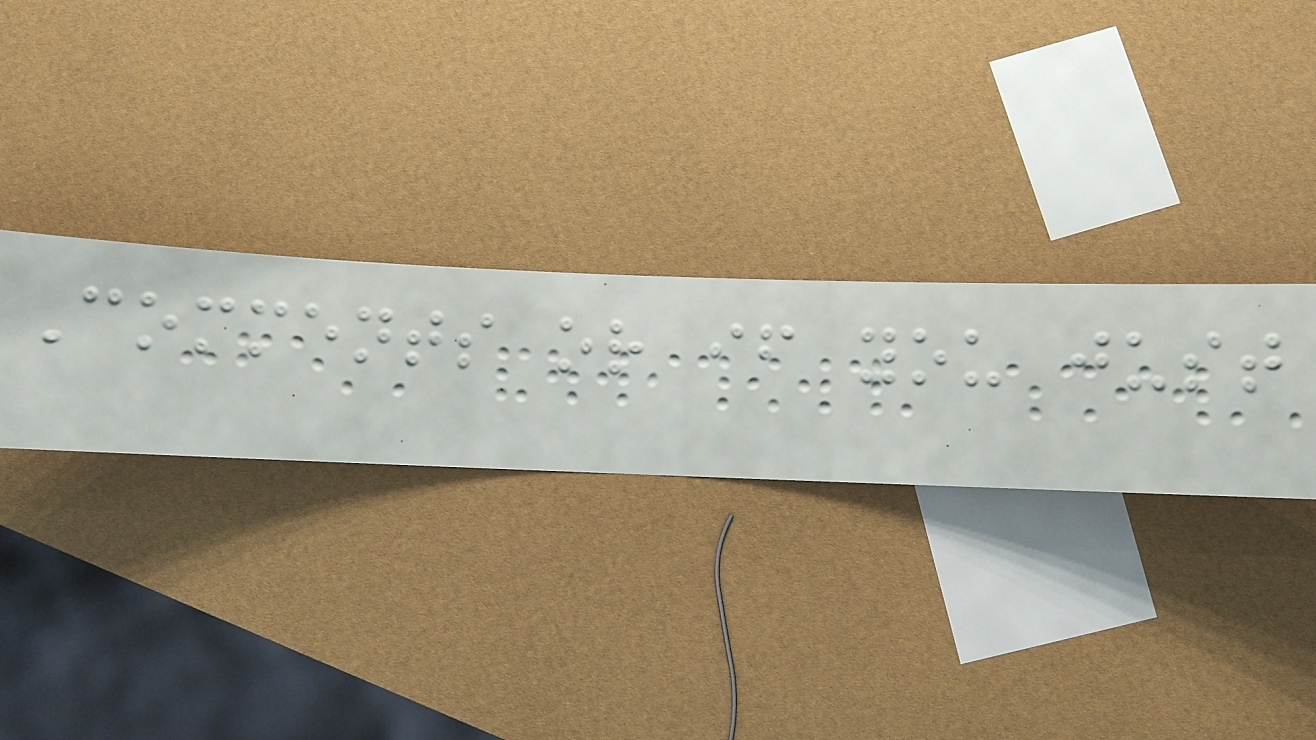Comments or if you just
